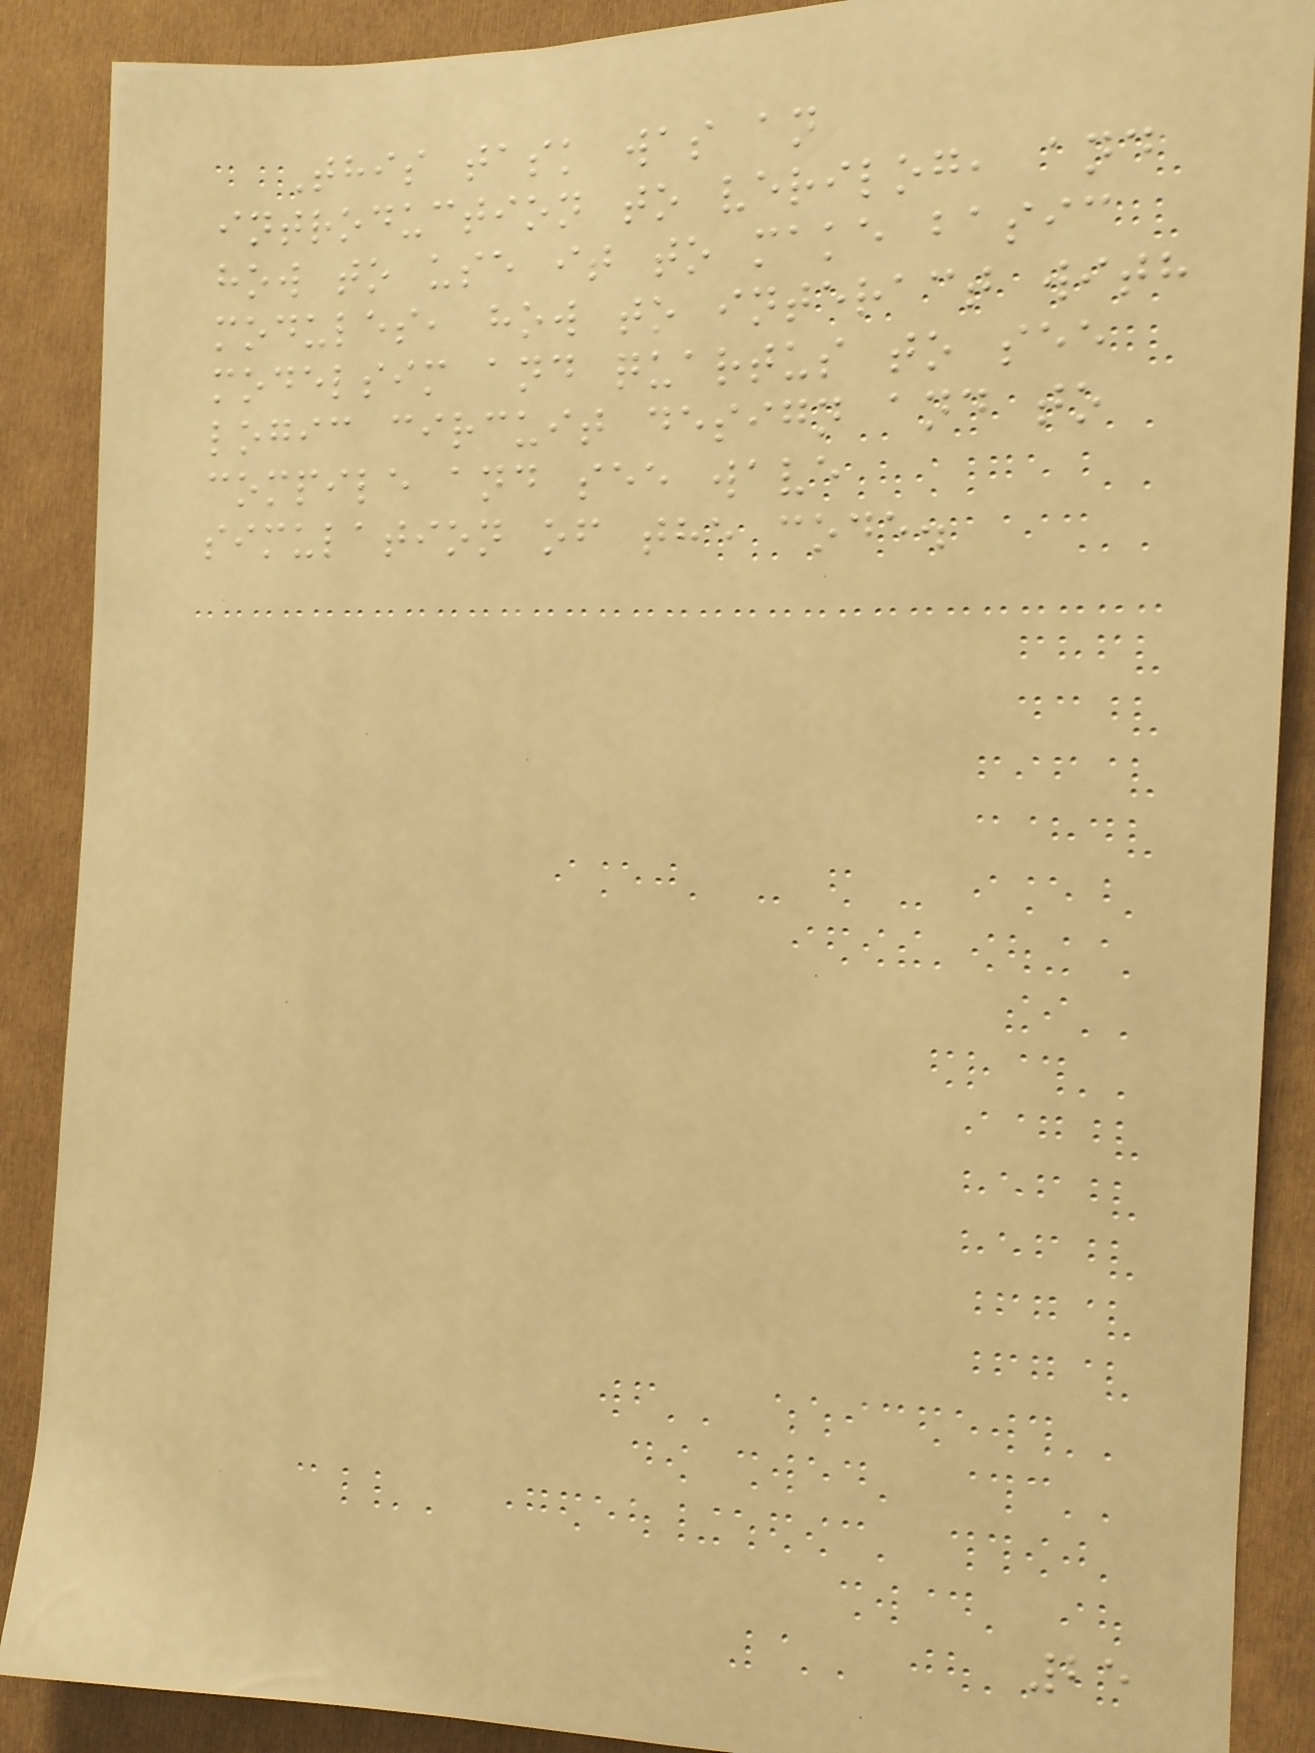This task was an
introduction to verilog, and
how to use it to make basic
modules, how to interact with
modelsim and quartus to see
logic circuit design and to
compile and see wave
simulation of the code.
25
